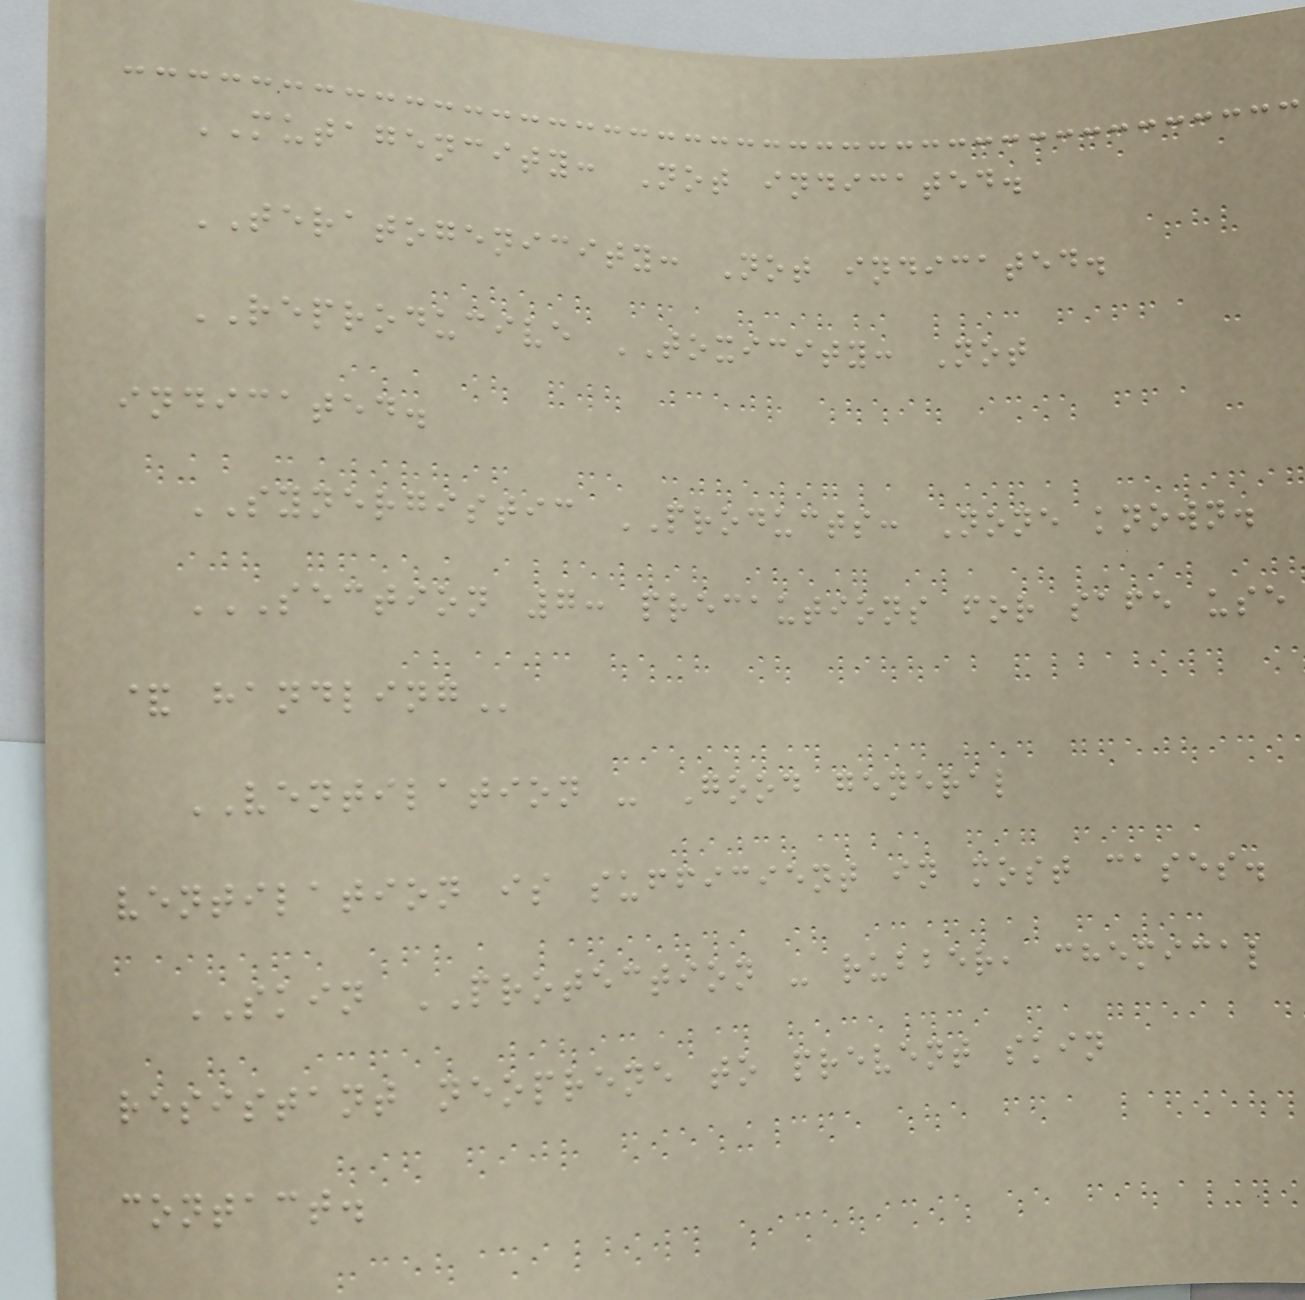MUTAGENCITY: Not indicated.
TERATOGENICITY: Not indicated.
REPRODUCIVE TOXICITY: Not
indicated.
SYNERGISTIC PRODUCTS: None known.
SECTION 7: PRECAUTIONS FOR SAFE USE
& HANDLING
VENTILATION - Good general
ventilation is sufficient in most cases.
SKIN PROTECTION - rubber, chemical
resistant neoprene to prevent skin
contact.
